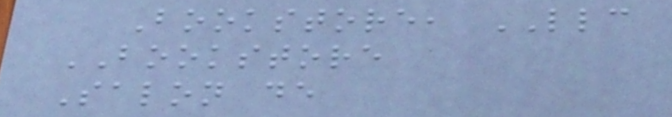Bookstore, LLC
BOOKSTORE
Salon de
